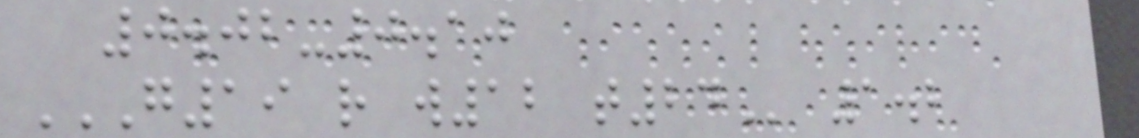0.02-0.10
G19 R W12 T24 1.2
